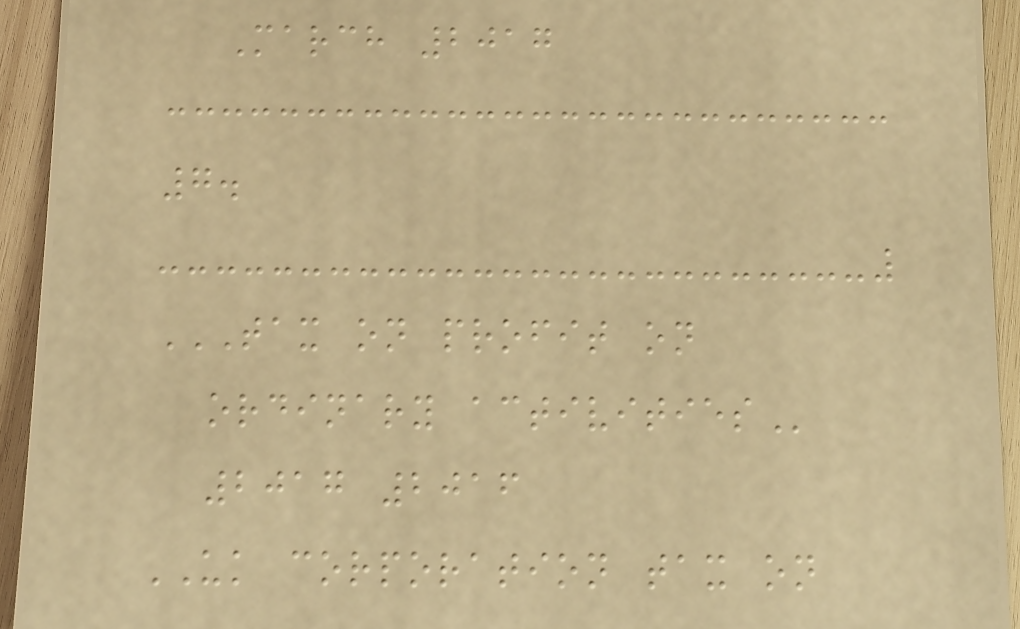March 2017
7.
TAX ON PROFIT ON
ORDINARY ACTIVITIES
2017 2016
UK corporation tax on
